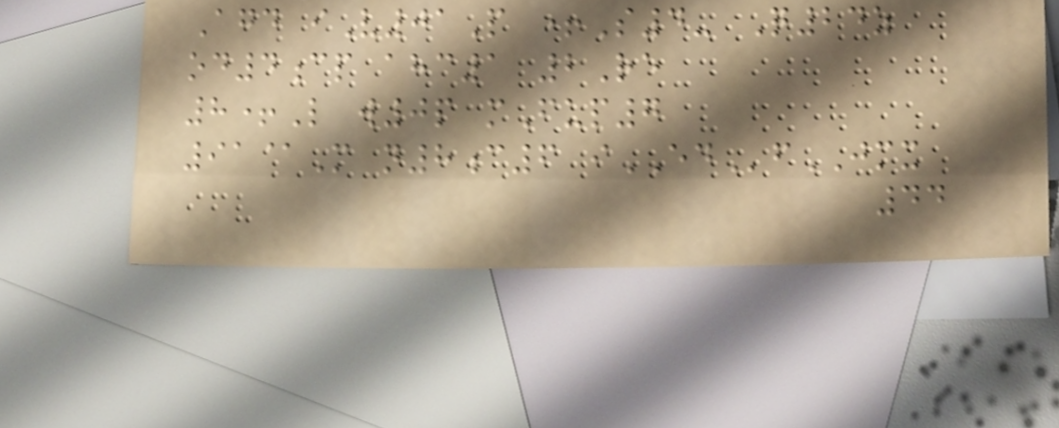Agd iV01P +S4- Q24z
od4cp ahc1 2Re
8+L w0p mFup7
91@M n8c6 iEDfJMX
44
